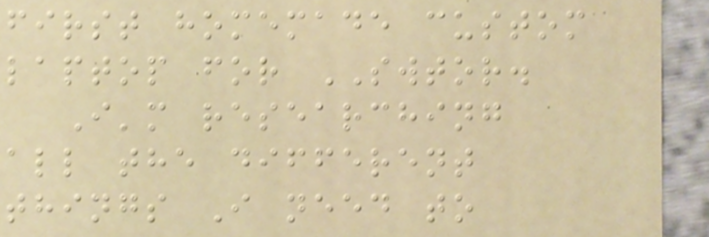first homemade custom
laptop for SWTOR.
I'm researching
all the different
things I need to
